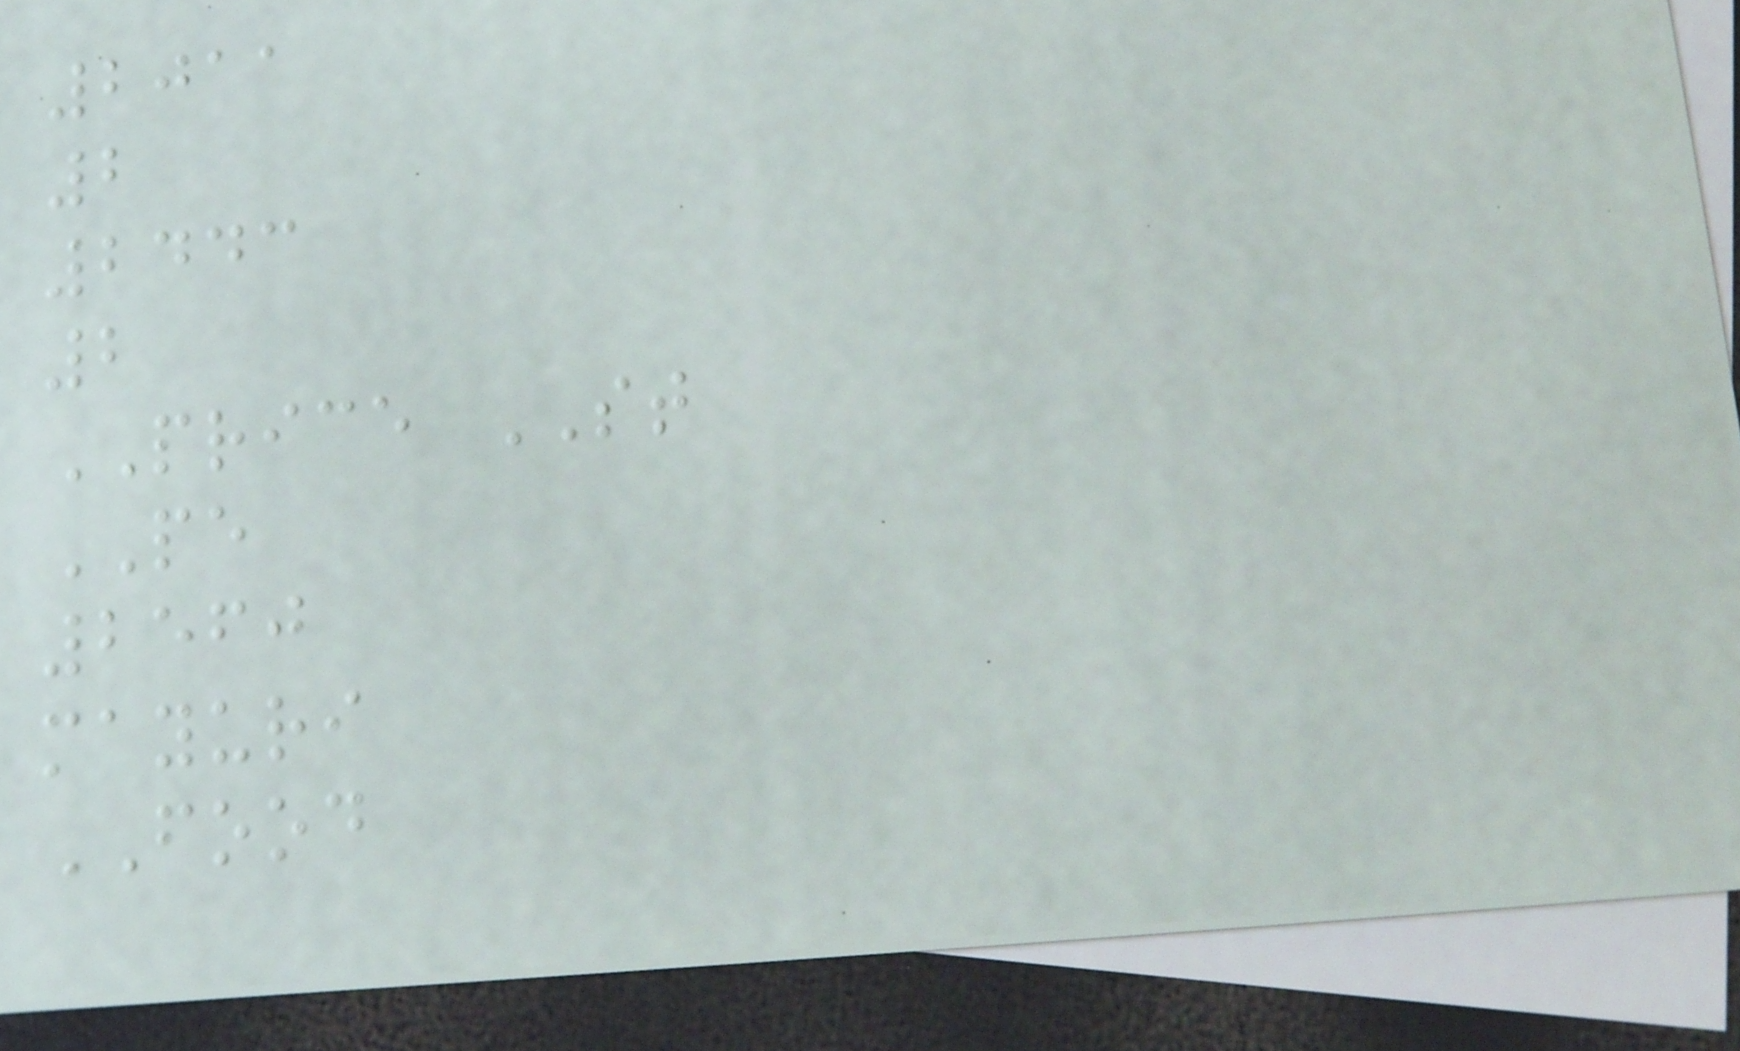2011
2
2443
2
PRICE ST
PE
2560
mayuri
FOOD
